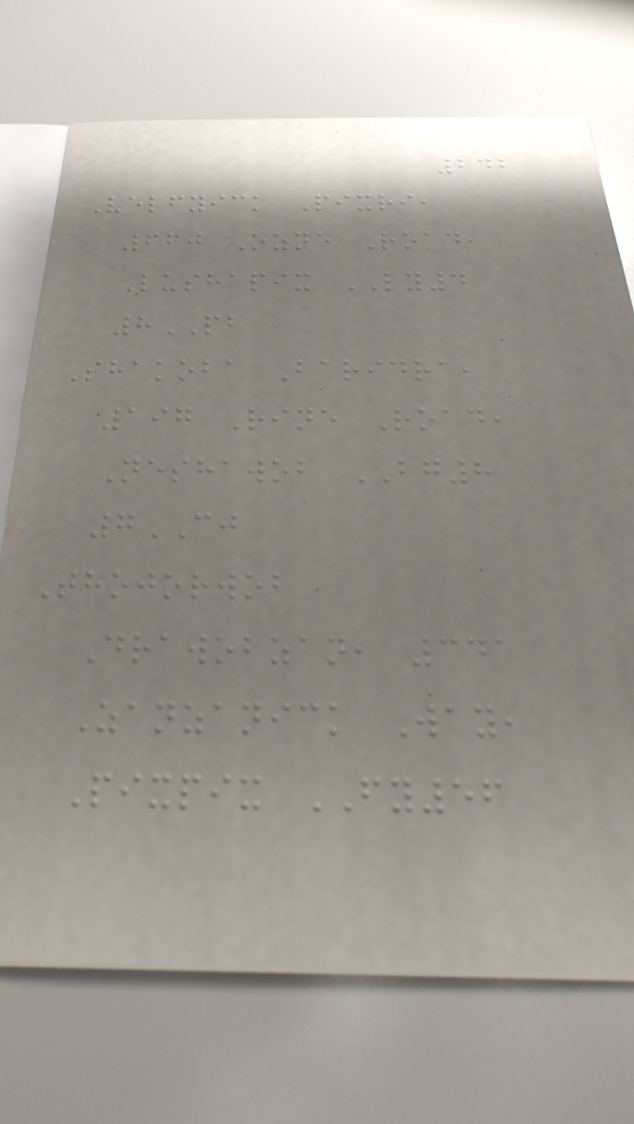242
Velfyick Pixri,
660 Ozne Road,
Lushapix LY4
8PB
Shakoba Baridra,
197 Rine Road,
Neshawob BG8
7CJ
Thojorwob
Drawobzan, 341
Zanzanick Way,
Pixpix FY56
